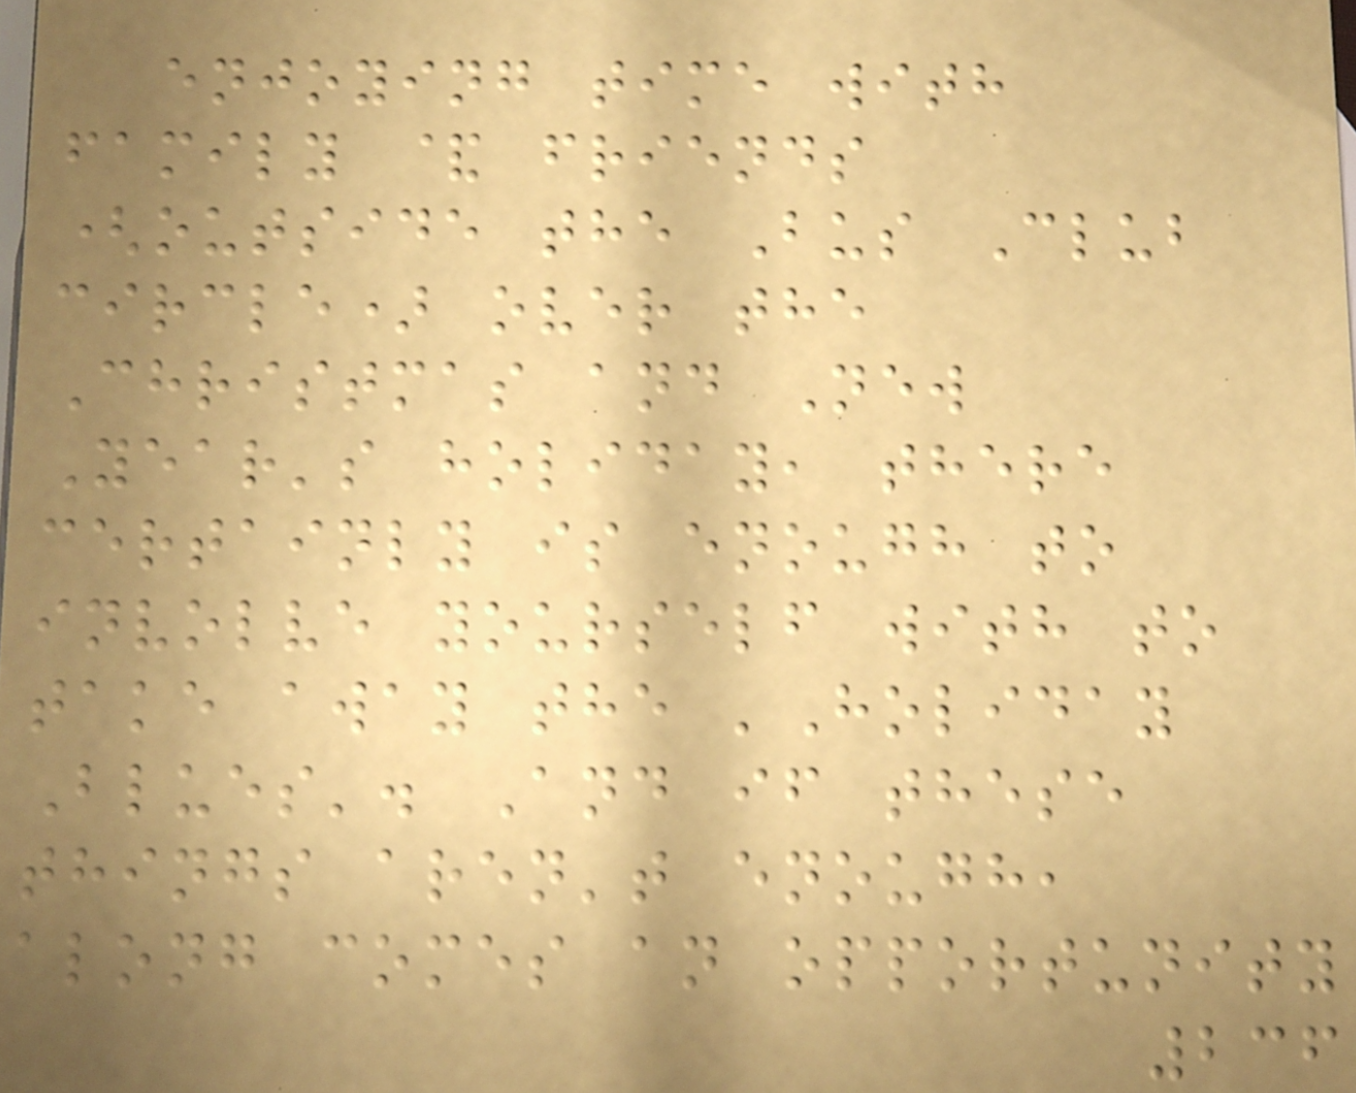enjoying time with
family & friends
(outside the Bus Club
circle) over the
Christmas and New
Year's holiday, there
certainly is enough to
involve yourself with to
take away the 'Holiday
Blues'. And if these
things aren't enough,
along comes an opportunity
236
